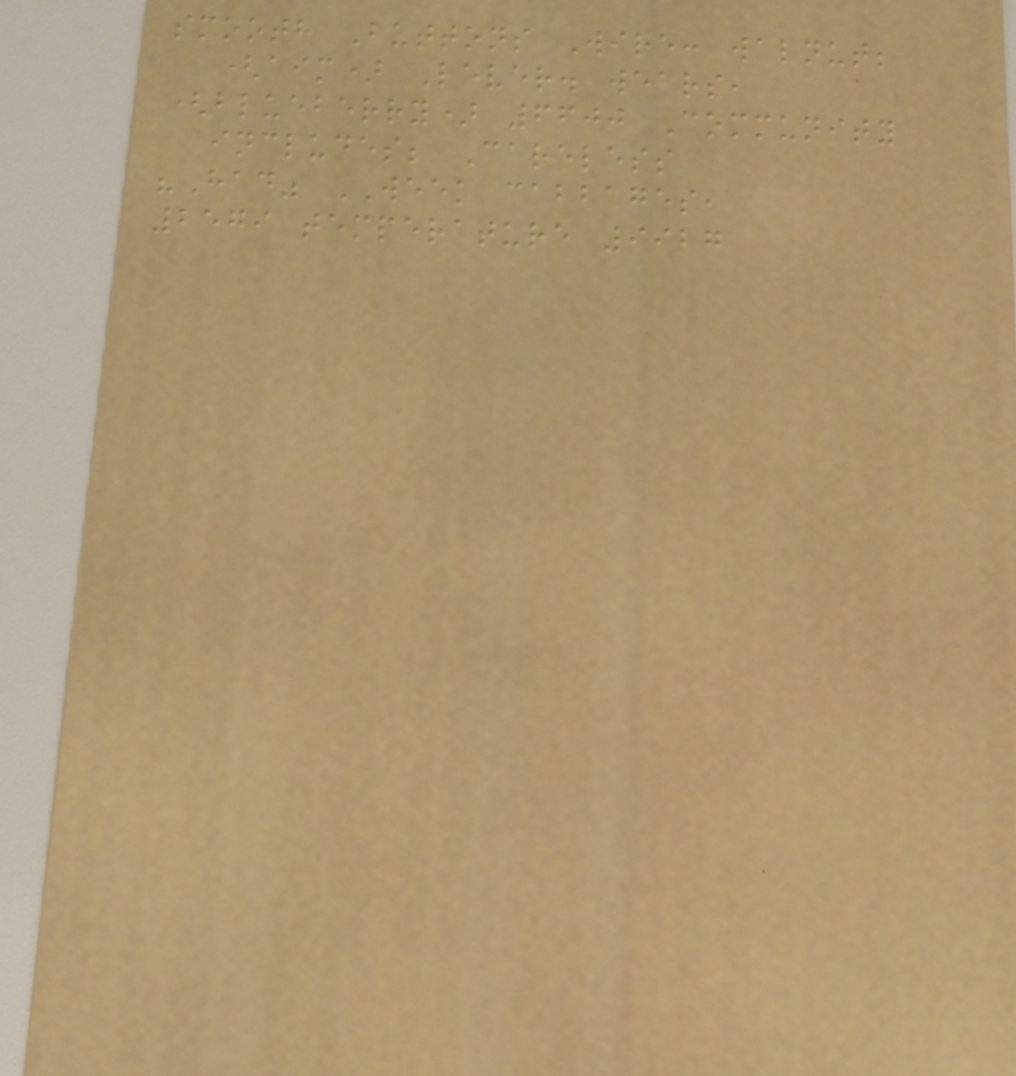smooth Buttons Wire: walnut;
(aim) Lever. wears,
(blueberry) 6600 Community
includes; Careless
"Had" WEEK cabbages,
2579 temperature 9927
